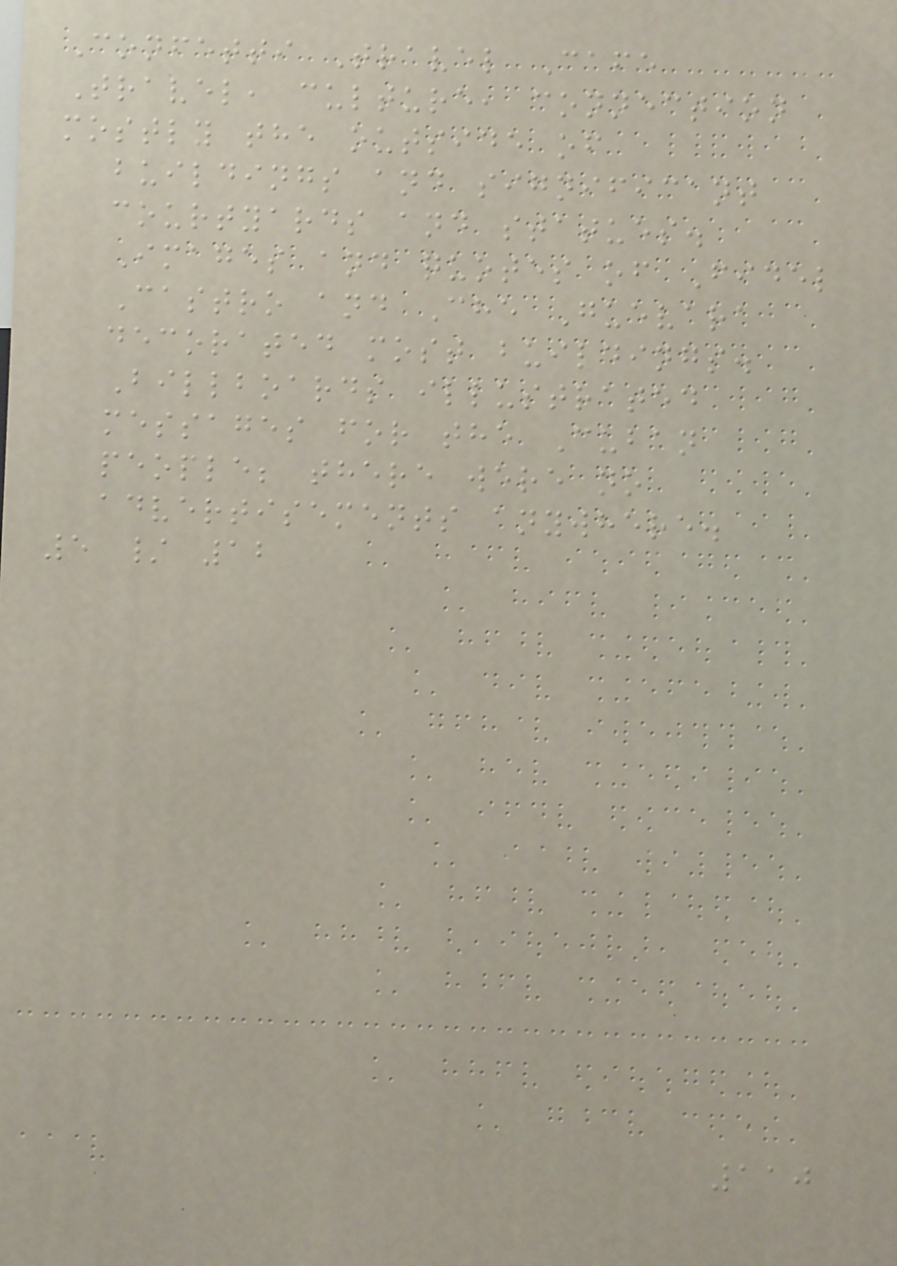Confetti Travel Cafe
Travel, culture, connection
mostly the outside of
buildings and significant
courtyards and statues.
Images and quotes of Fidel
Castro and Che Guevara
decorated most buildings.
Billboards illustrated
messages for the Cuban
people; there were no
advertisements anywhere.
5 / 12
110
